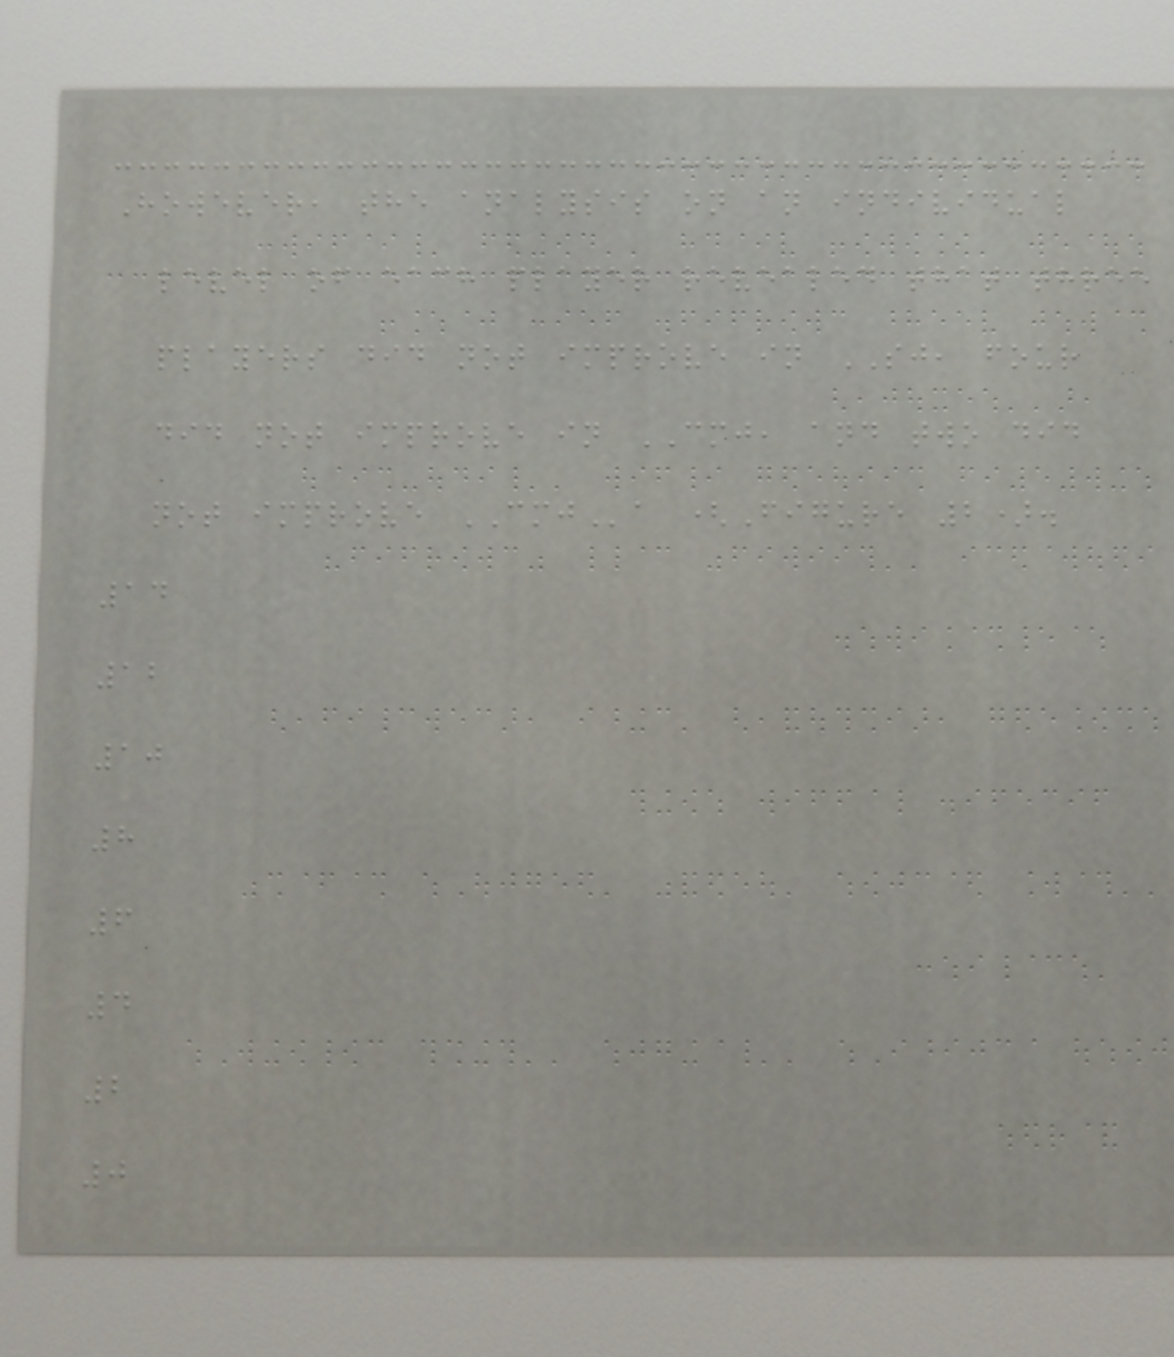However, the analysis on an individual
level of each player revealed that three
players did not improve in SJ, four
did not improve in CMJ, and two did
not improve CMJa (Figure 2).
14
12
10
8
6
4
2
0
